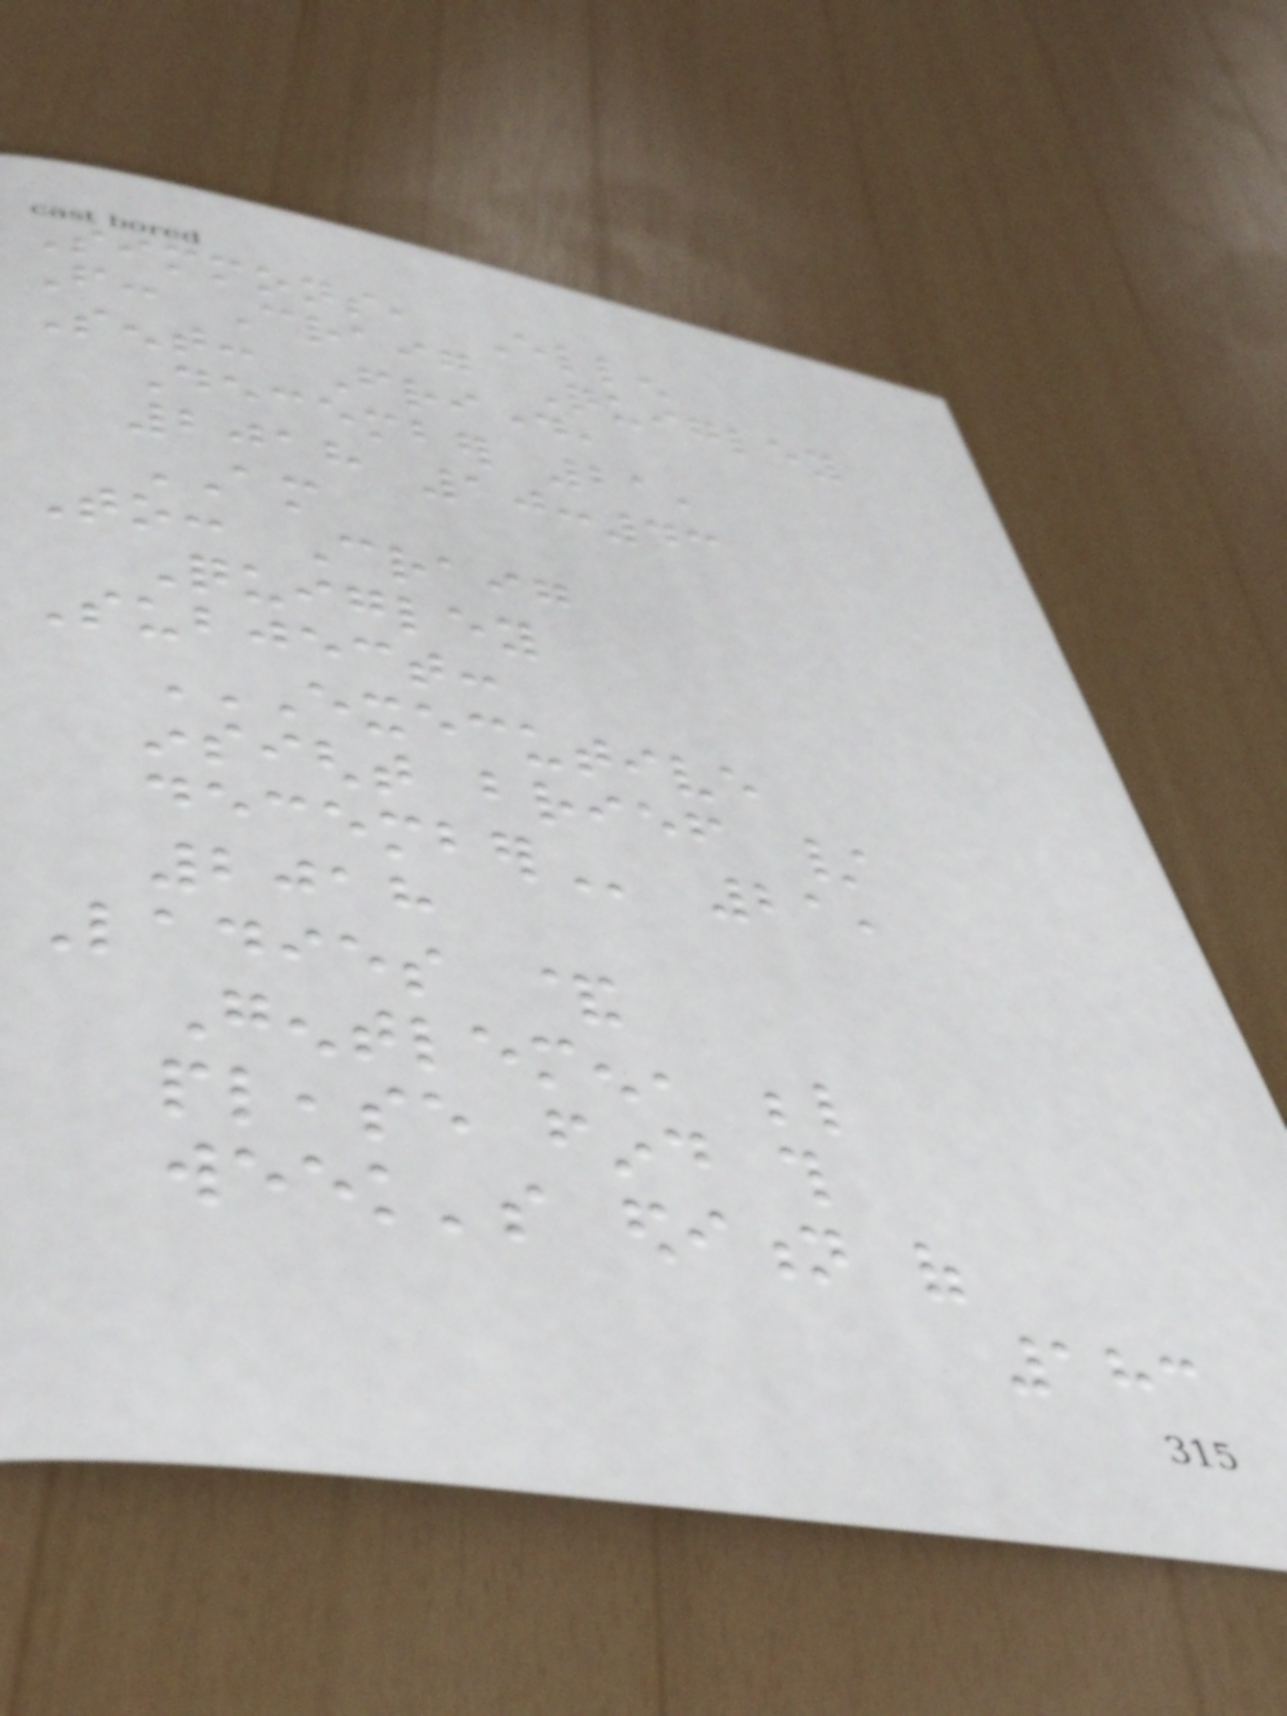Simmons, Ellen
From: Craig Quigley
Sent: Friday,
December 21,
2018 10:43
AM
To: Craig
Quigley
Subject:
EXECUTIVE
INSIGHT BRIEF /
DECEMBER 21,
2018
Ladies &
Gentlemen, below
please find this
week's edition of
183
